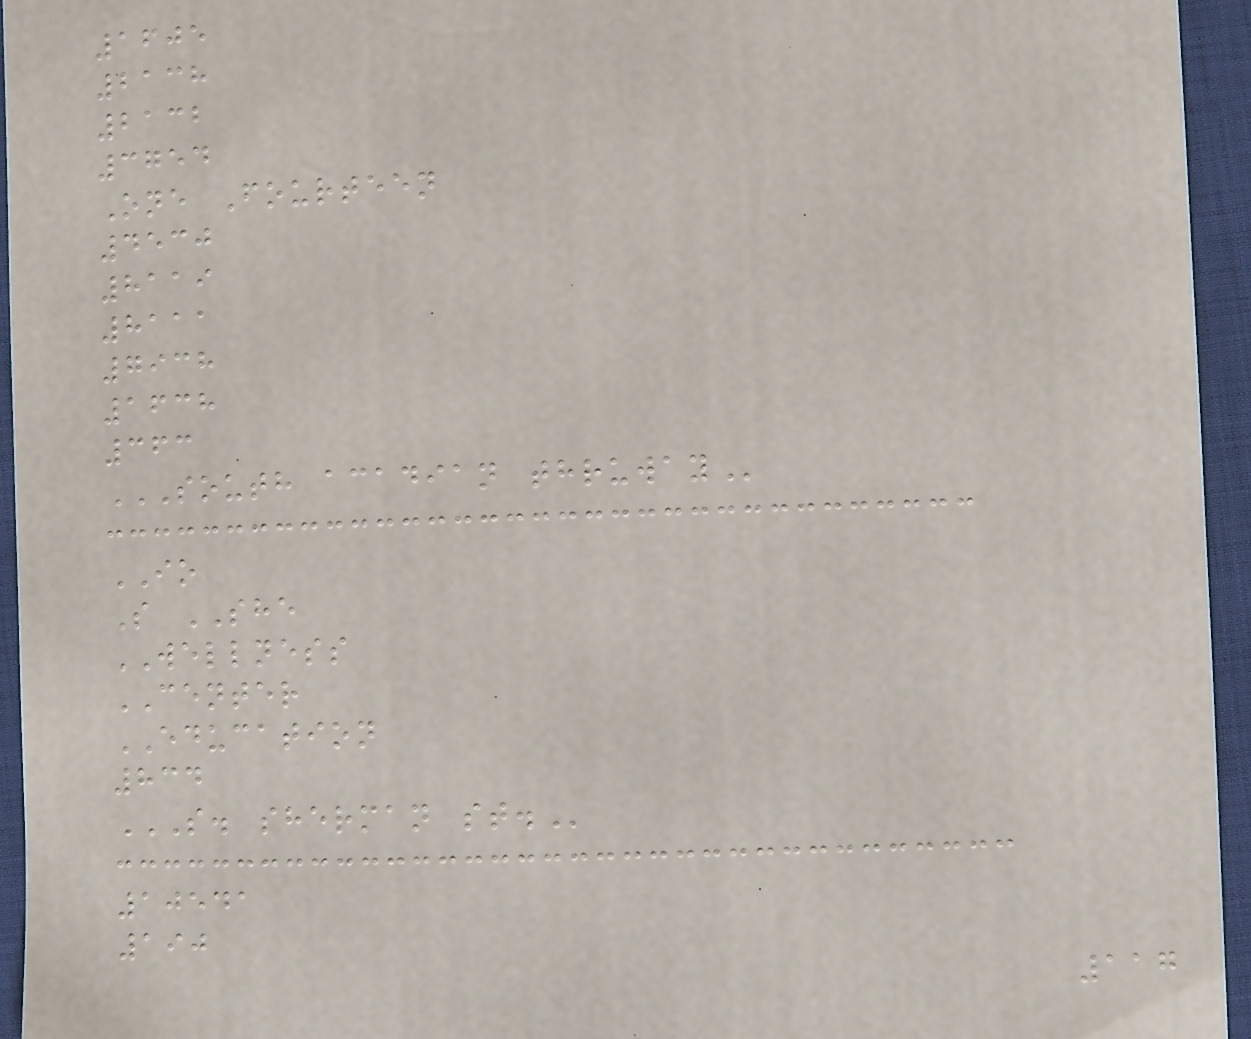1605
2138
2132
3754
One Fourteen
4530
8119
8111
7938
1638
363
SOUTH ACADIAN THRUWAY
IO
S SHE
WELLNESS
CENTER
EDUCATION
834
S. SHERMAN ST.
10541
190
117
